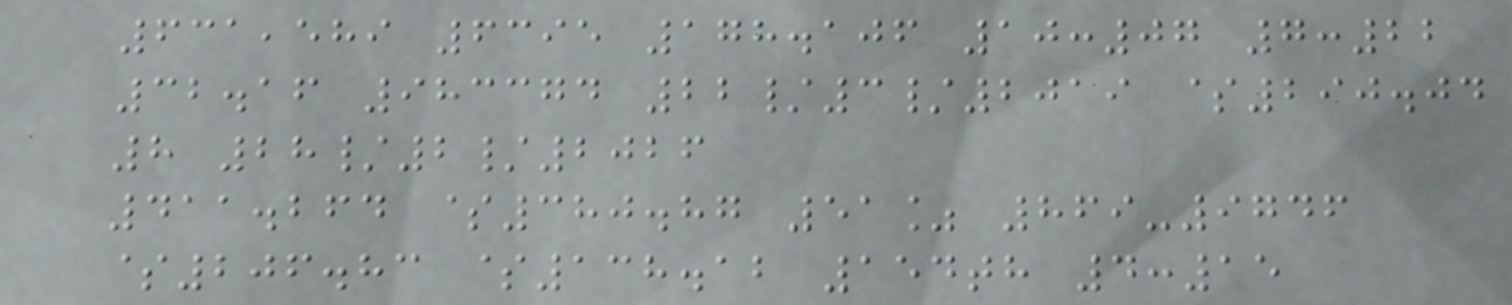631,589 6395 178.106 10:07 7:22
32.16 983374 22/3/2019 $290.04
8 28/2/2026
411.264 $380.87 51% 869-9746
$206.83 $138.12 154th 4:15
